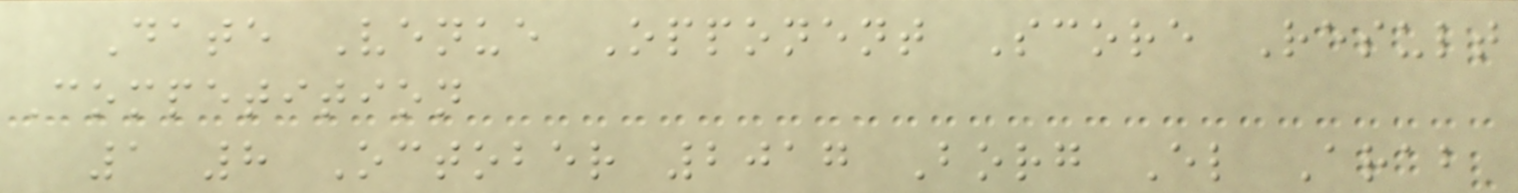Date Venue Opponent Score Result
Competition
1 8 October 2017 Borg El Arab
